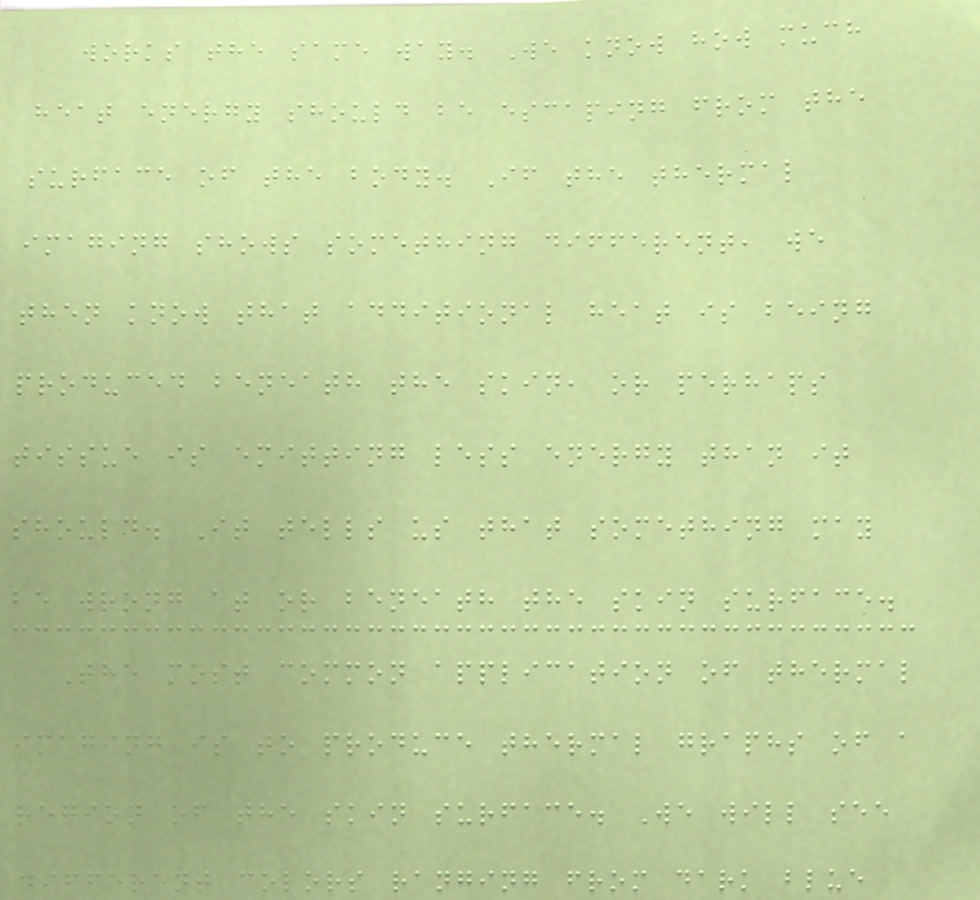works the same way. We know how much
heat energy should be escaping from the
surface of the body. If the thermal
imaging shows something different, we
then know that additional heat is being
produced beneath the skin, or perhaps
tissue is emitting less energy than it
should. It tells us that something may
be wrong at or beneath the skin surface.
The most common application of thermal
imaging is to produce thermal graphs of a
region of the skin surface. We will see
different colors ranging from dark blue
